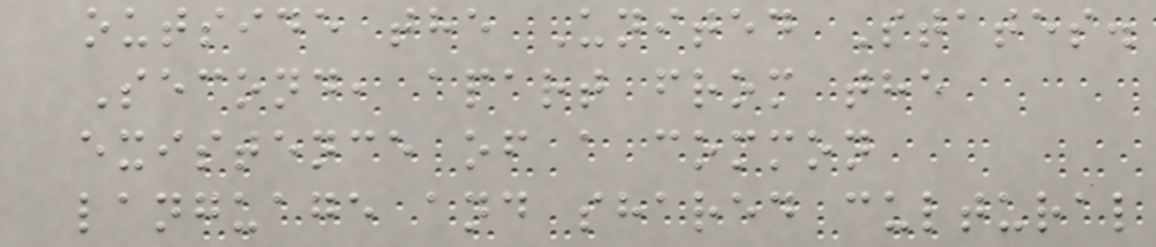outside the United States.
Second, apart from the
existence of a common
language and shared cultural
